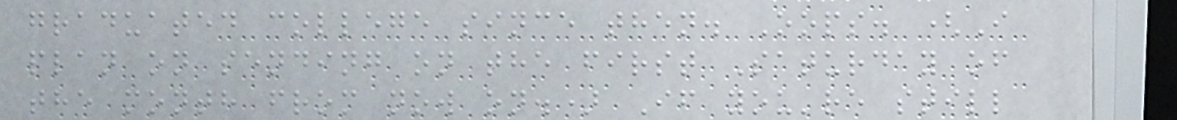graduated college since then. Oops. (I
plan on sending on the first Saturday of
the month from now on.) If you're still
